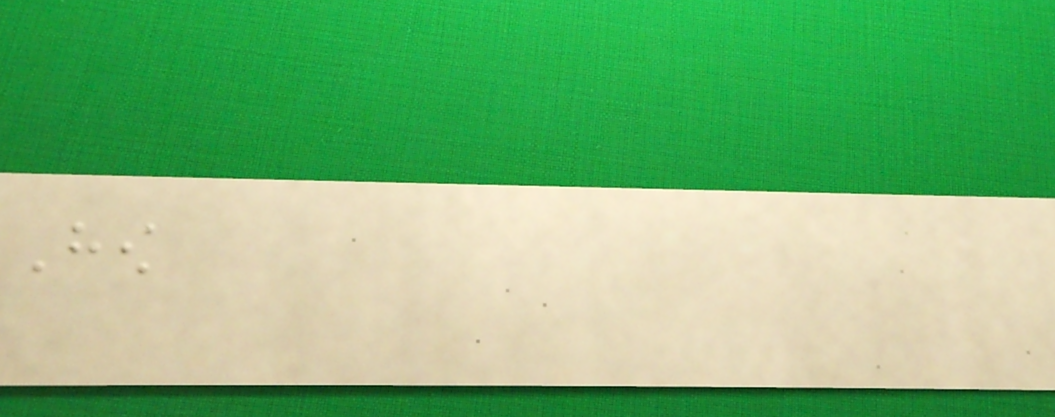How
